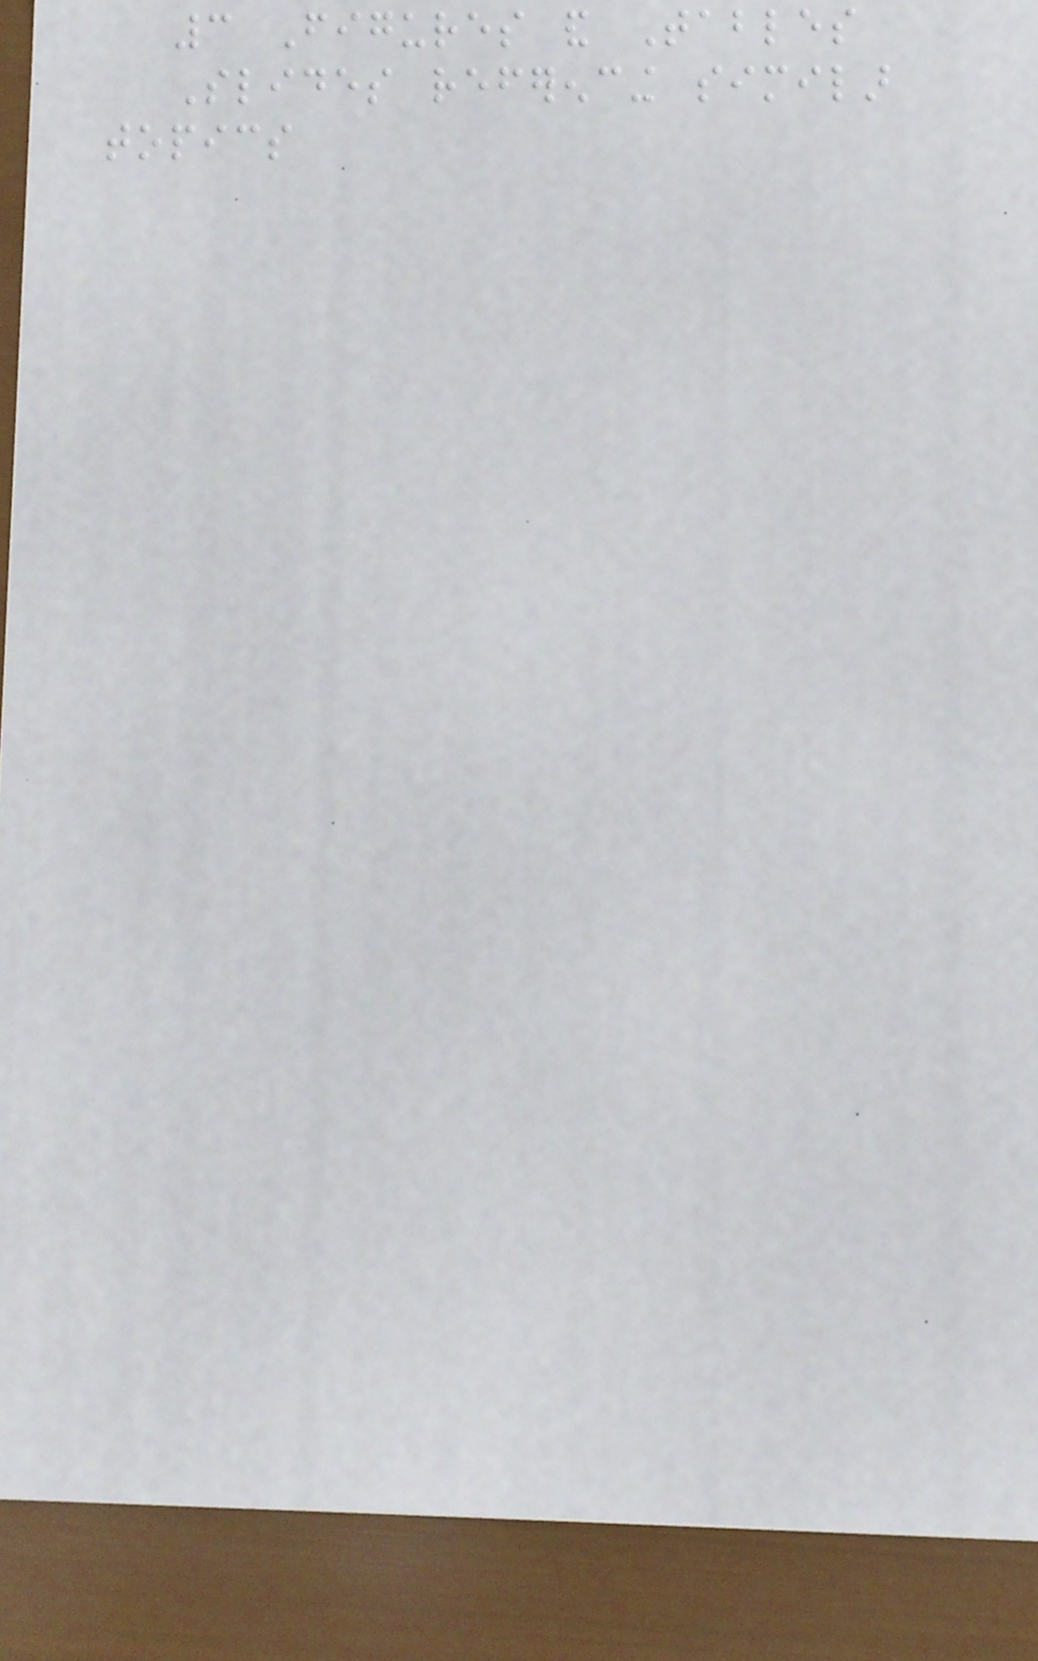3 Figures and Tables
Slides referencing similar
topics
